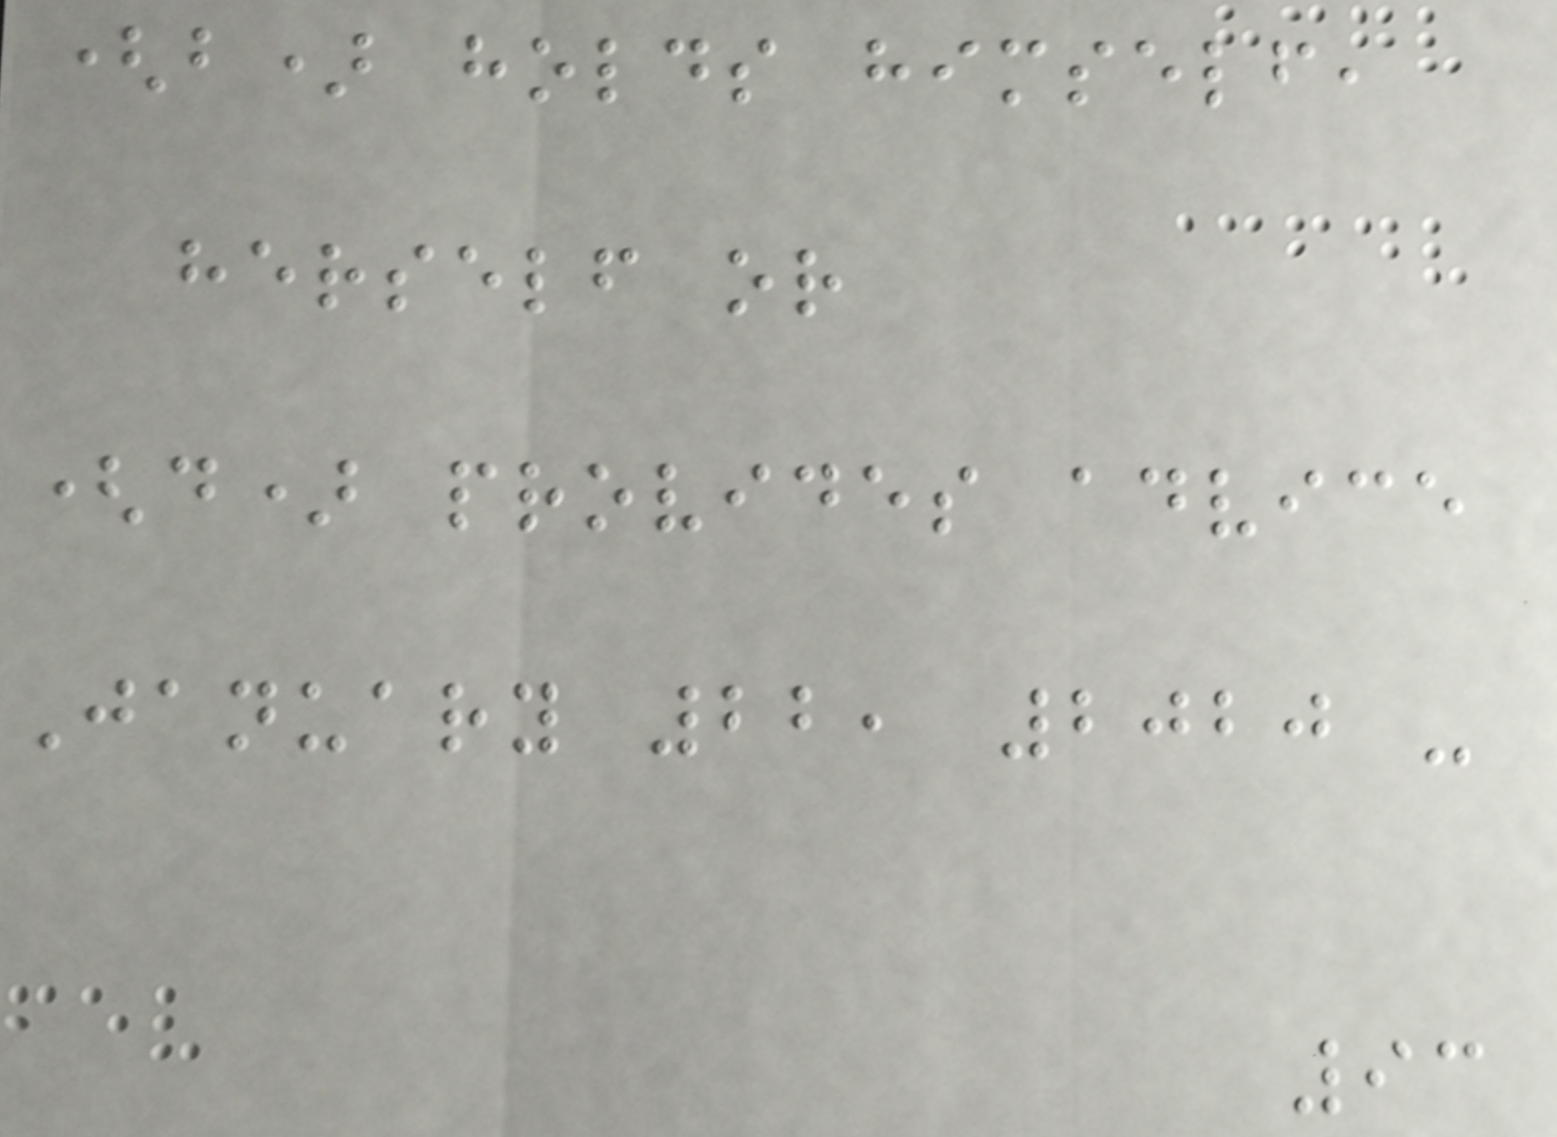(b) holds himself,
herself or
(d) provides advice
January 22, 2020 -
93
